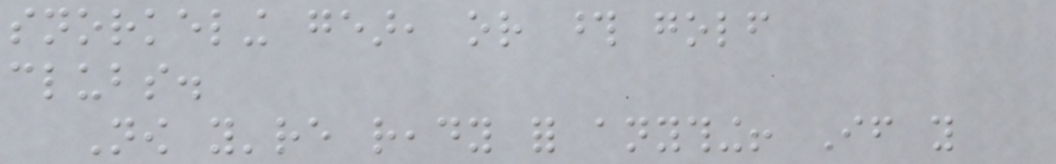snorkeling gear, or those golf
clubs.
Now you're ready for anything! If you
